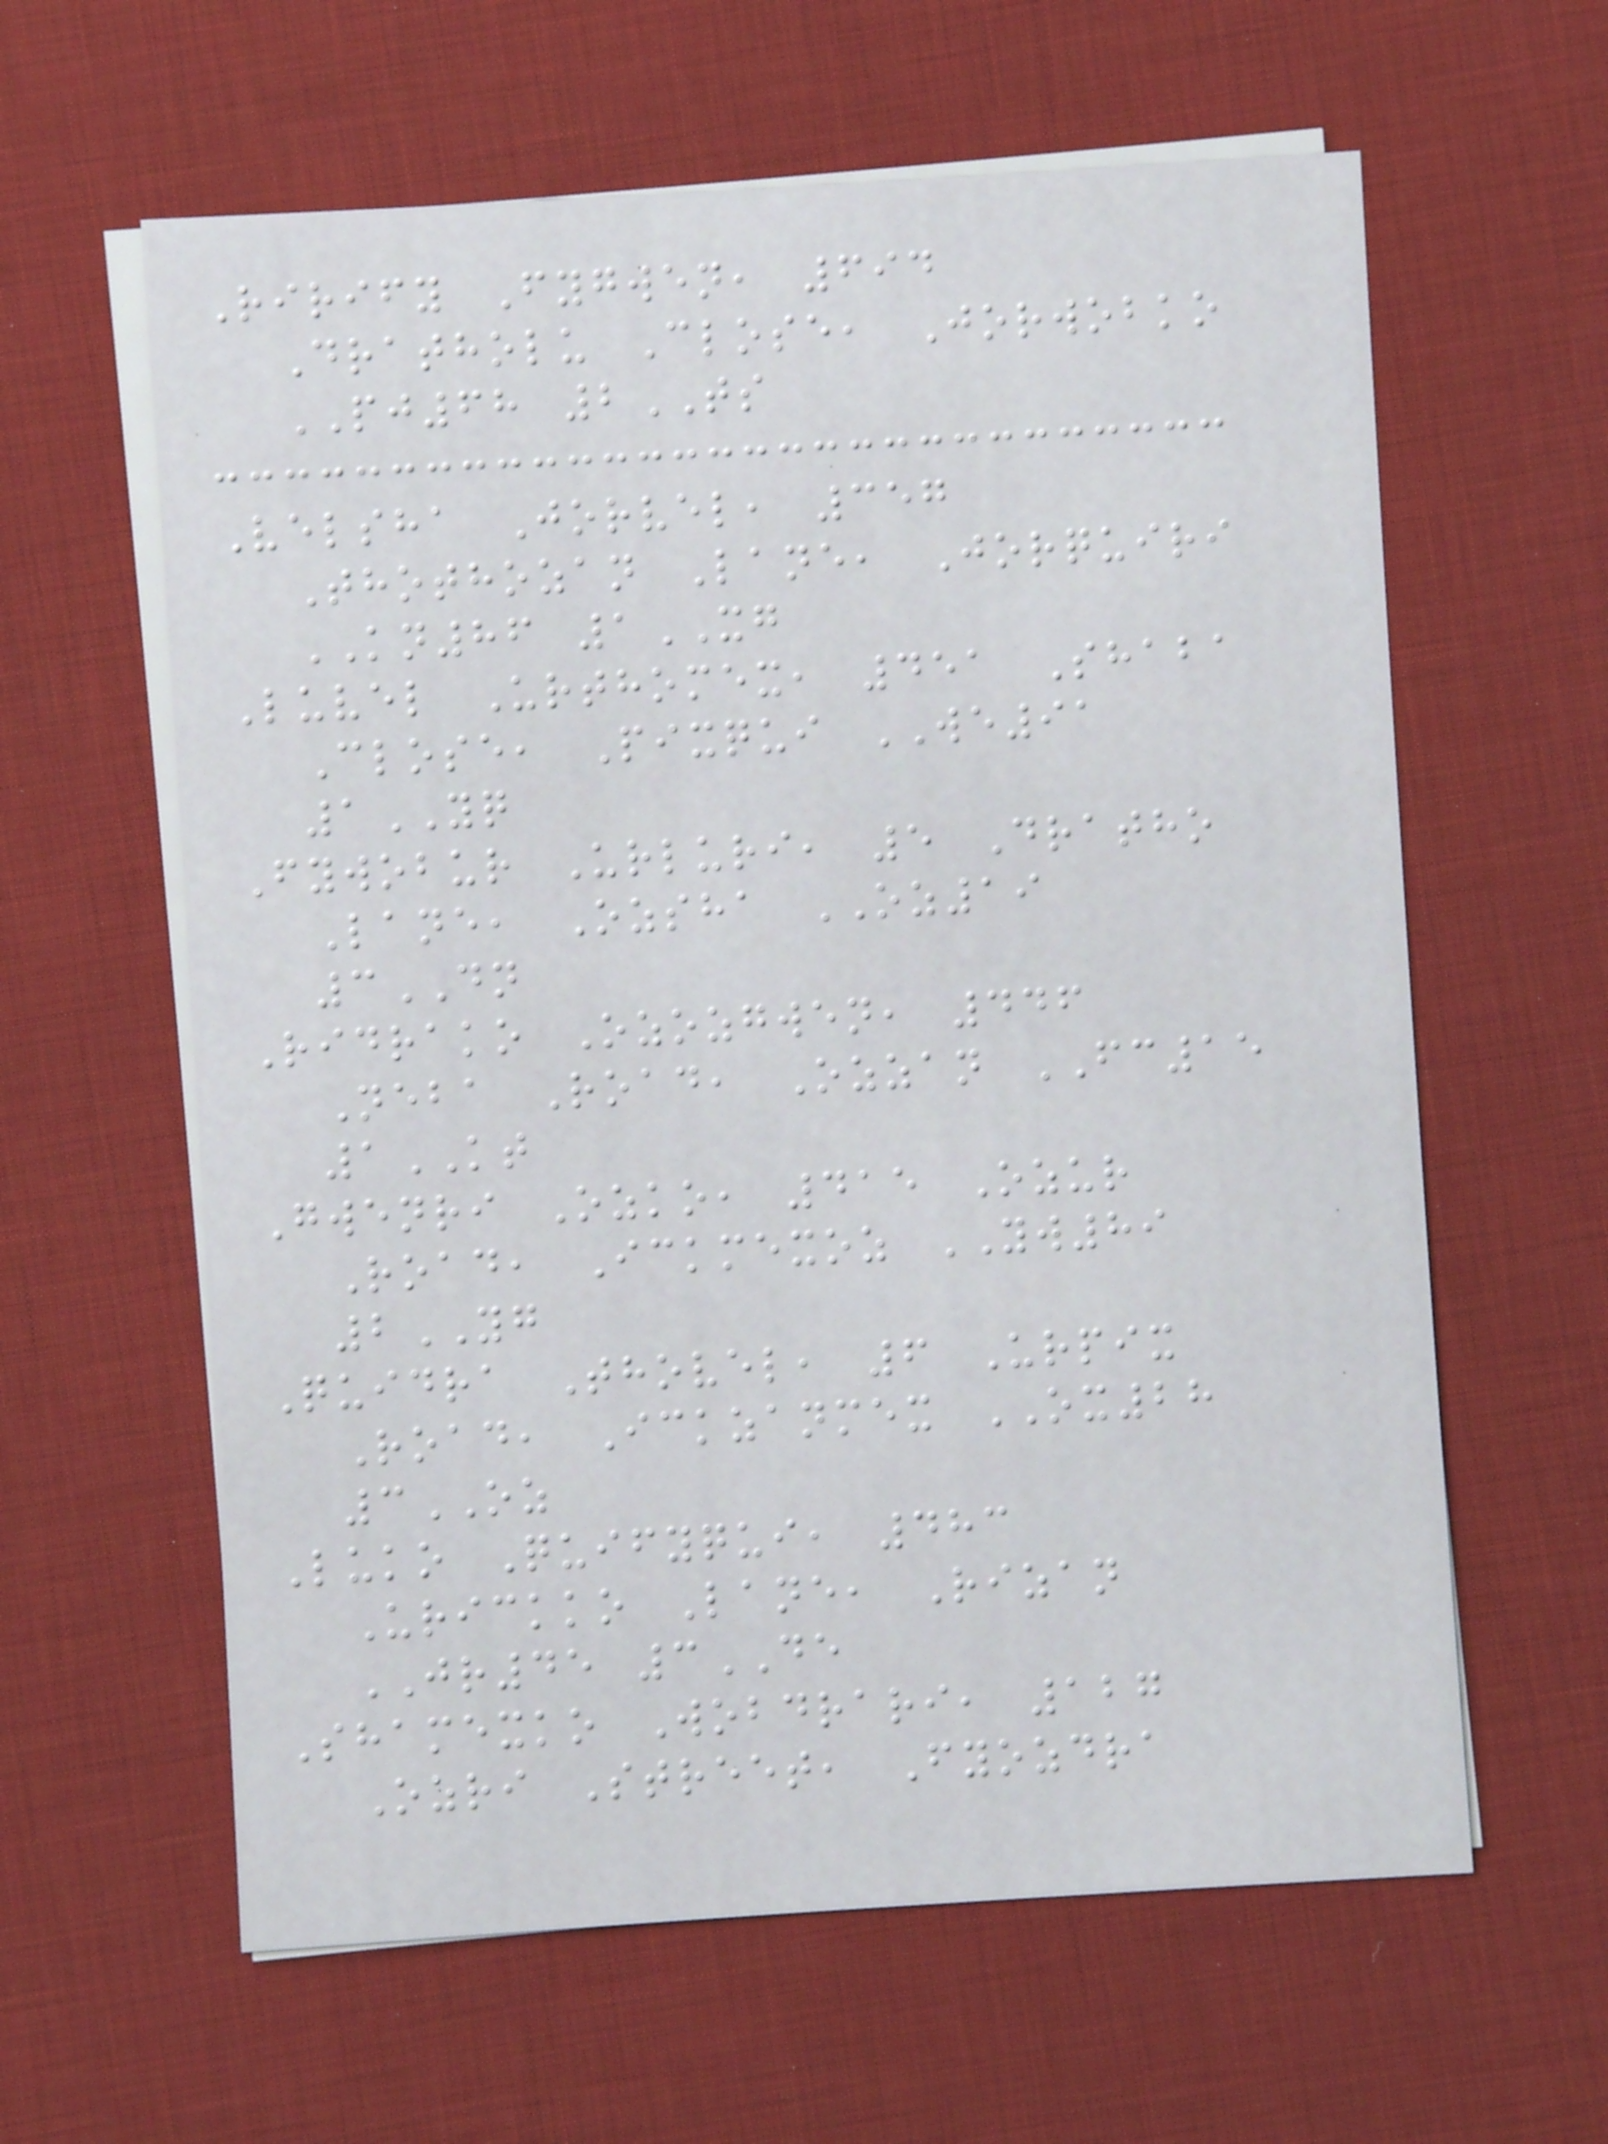Rirify Fygwen, 694
Dratholu Close, Jorwobko
PJ68 2TS
Velsha Jorvel, 357
Thothozan Lane, Jorquiri
KN86 1XG
Luvel Urthomex, 451 Shaba
Close, Pixqui WE91
1YQ
Fywobur Urluri, 5 Dratho
Lane, Ozsha OZ19
3DN
Ridrako Ozozgwen, 446
Neba Road, Ozzan FC15
1KT
Gwenri Ozko, 415 Ozur
Road, Ickmexoz YW89
2YG
Quidra Thovel, 6 Urpix
Road, Ickzanmex OX28
3OZ
Luko Quifyqui, 483
Urickko Lane, Rizan
JR45 3DE
Shamexko Wobdrari, 127
Ozri Street, Fyozdra
